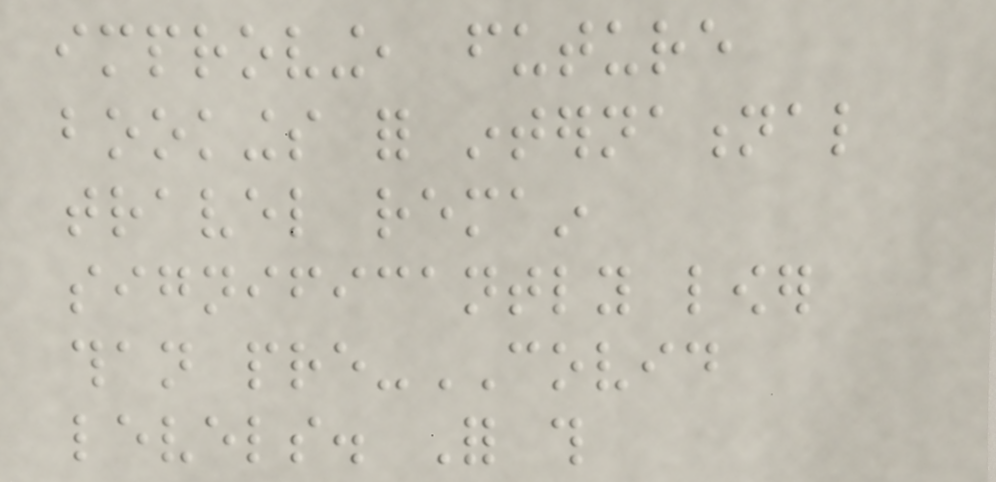improving, future
bookings for international
travel remain
significantly lower
than pre-COVID
levels. For this
